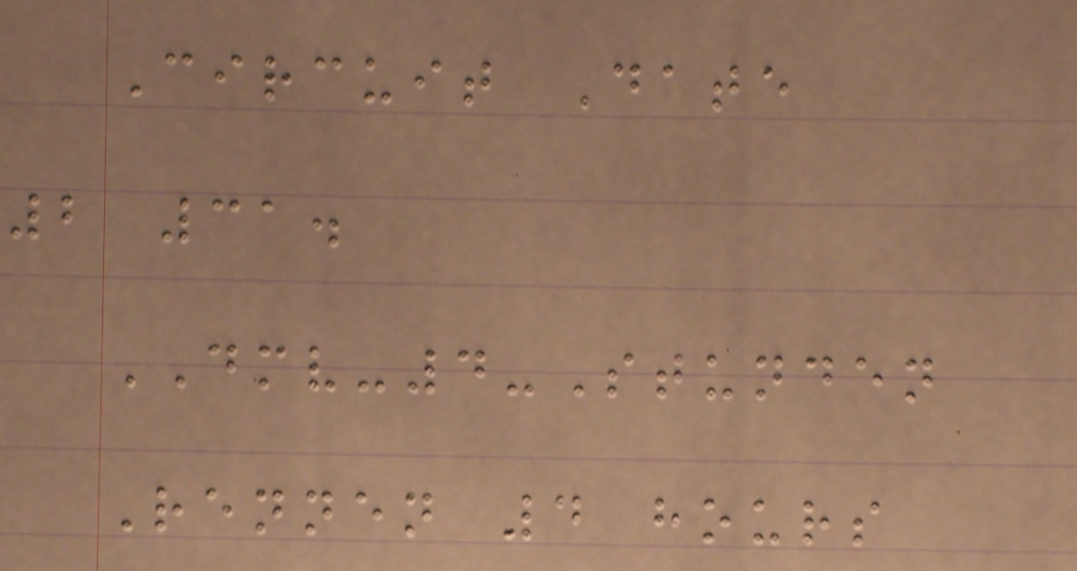Circuit Date
2 31.
DMV-4-Stunden
Rennen 4 hours
